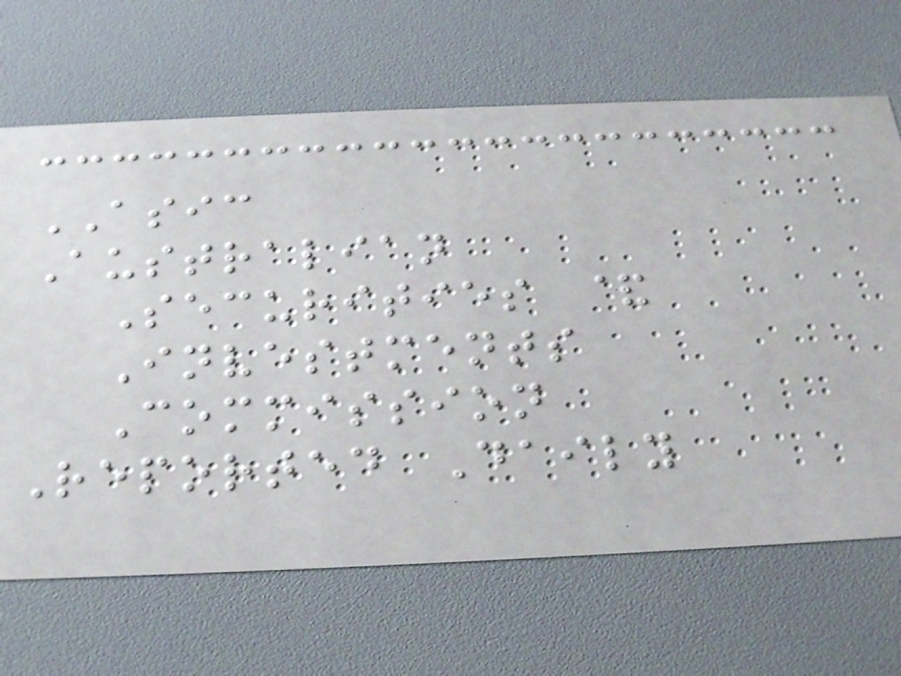ASIC
Australian
Securities &
Investments
Commission
Reported Daily
